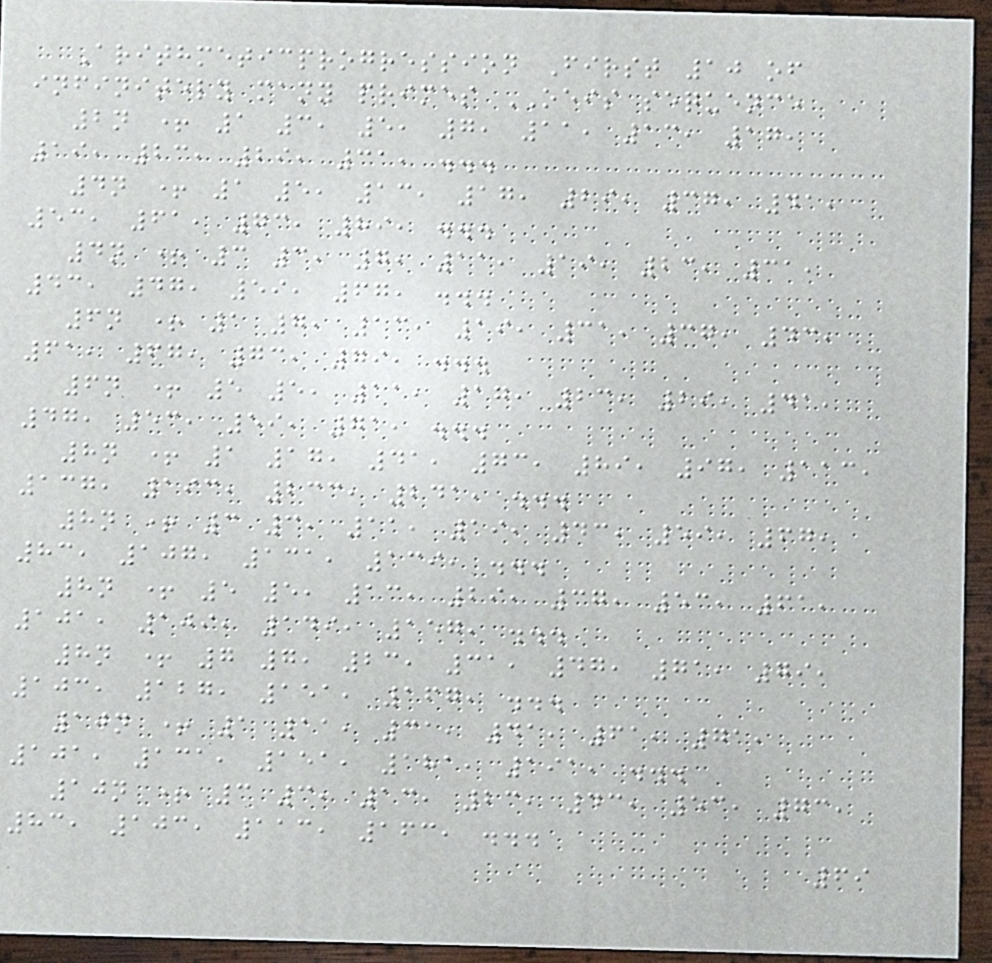Arithmeticprogression First 10 of
infinitely many primes OEIS sequence
2n + 1 3, 5, 7, 11, 13, 17,
19, 23, 29, 31, ...
4n + 1 5, 13, 17, 29, 37, 41,
53, 61, 73, 89, ...
4n + 3 3, 7, 11, 19, 23, 31,
43, 47, 59, 67, ...
6n + 1 7, 13, 19, 31, 37, 43,
61, 67, 73, 79, ...
6n + 5 5, 11, 17, 23, 29, 41,
47, 53, 59, 71, ...
8n + 1 17, 41, 73, 89, 97, 113,
137, 193, 233, 241, ...
8n + 3 3, 11, 19, 43, 59, 67,
83, 107, 131, 139, ...
8n + 5 5, 13, 29, 37, 53, 61,
101, 109, 149, 157, ...
8n + 7 7, 23, 31, 47, 71, 79,
103, 127, 151, 167, ...
10n + 1 11, 31, 41, 61, 71,
101, 131, 151, 181, 191, ...
10n + 3 3, 13, 23, 43, 53, 73,
83, 103, 113, 163, ...
69
